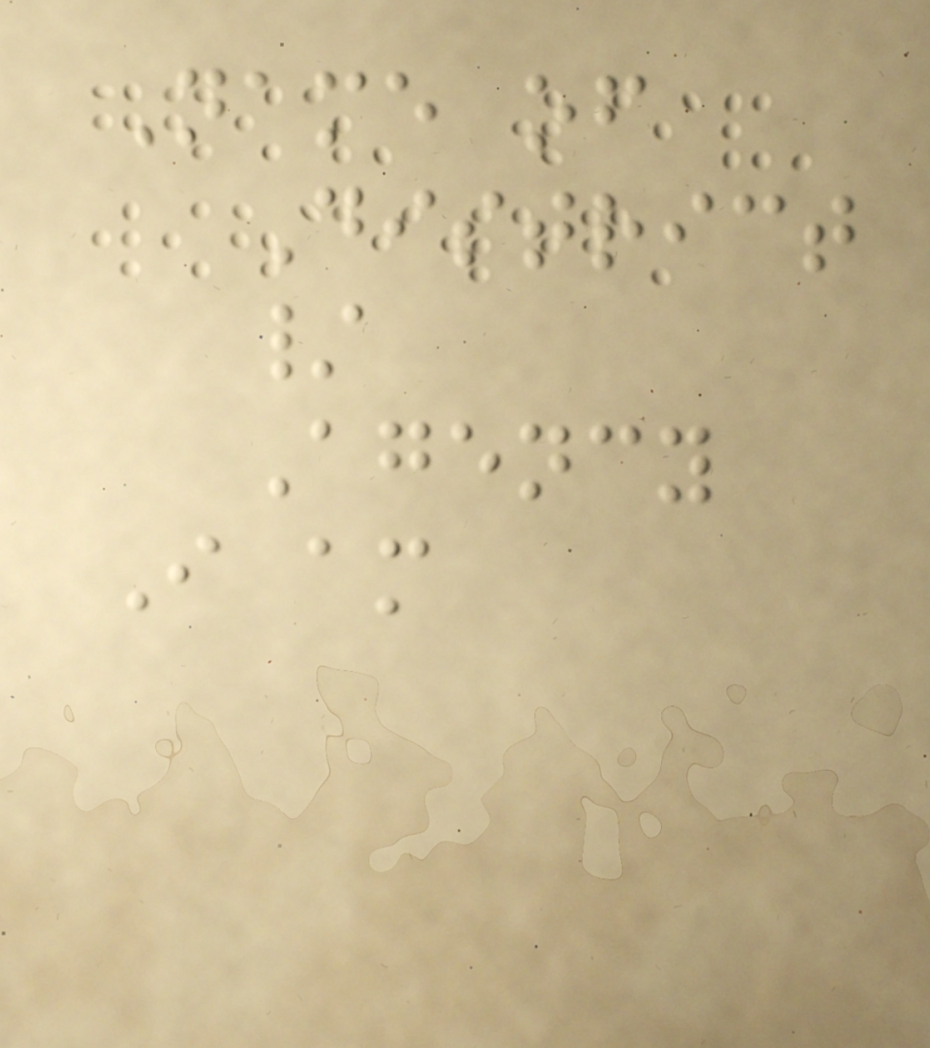Name of
District
/
Agency
I am
